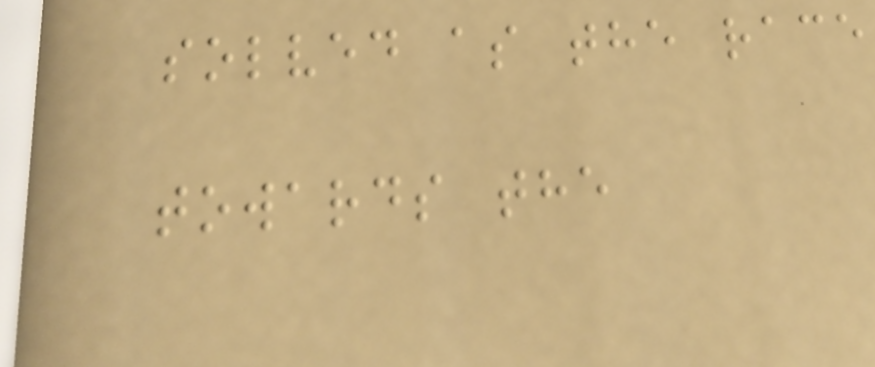solved as the race
towards the
